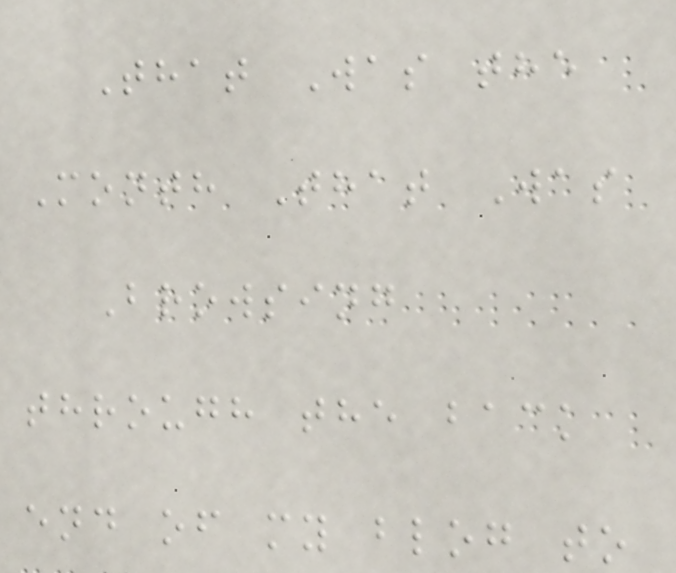That Was the
Month That Was
Browsing
through the back
end of my blog to
